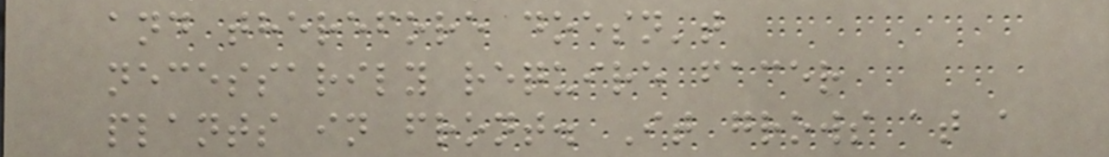and therefore doesn't
necessarily require facer
plants in front. It grows at a
